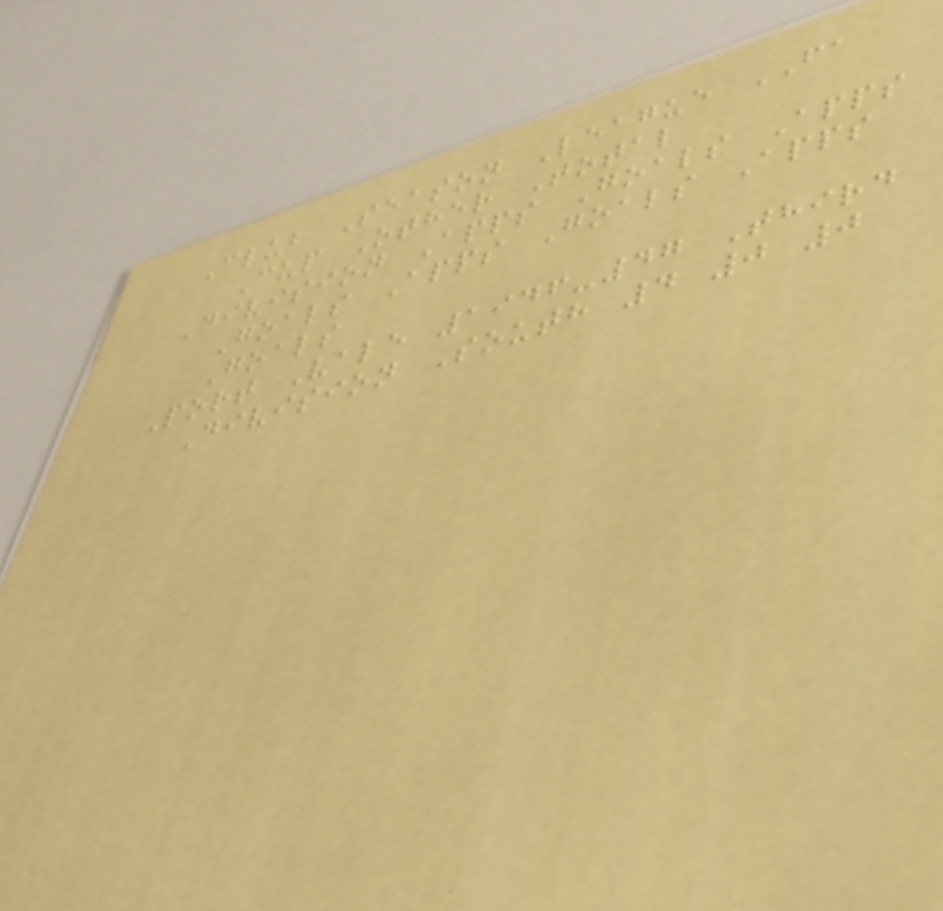Club Season League FA
Cup Other Total
Division Apps Goals Apps
Goals Apps Goals Apps
Goals
Port Vale 1946-47 Third
Division South 4 0 0
